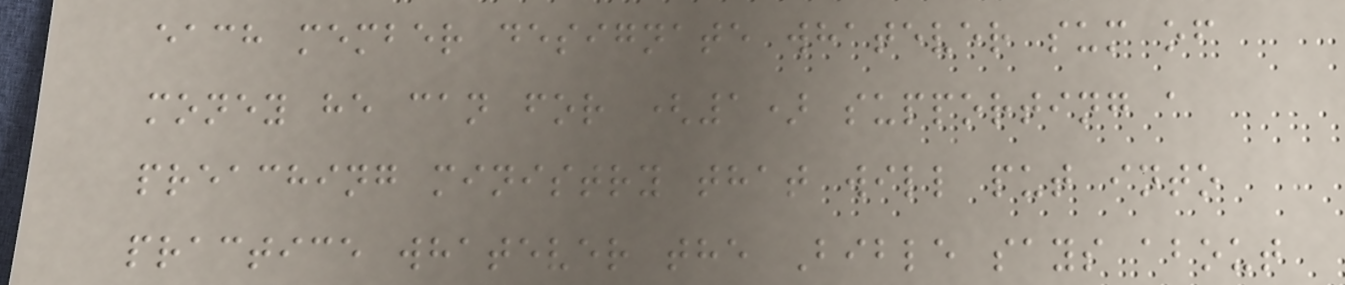each member designate whatever sum of
money he can for (1) supporting a
preaching ministry that will put into
practice whatever the Bible says about
